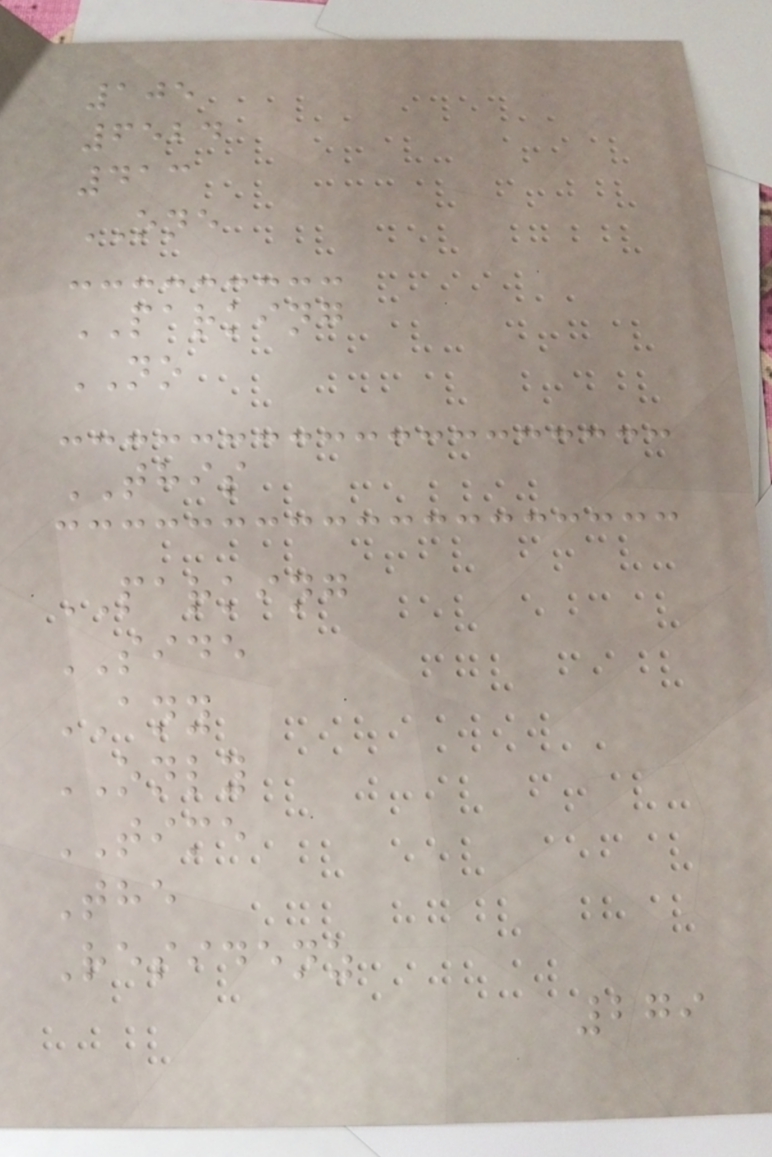105
6524
413
ONE
PARKING
NO
THIS
PARKING
SIDE
ANY
ONLY
TIME
The
Residenz
279
